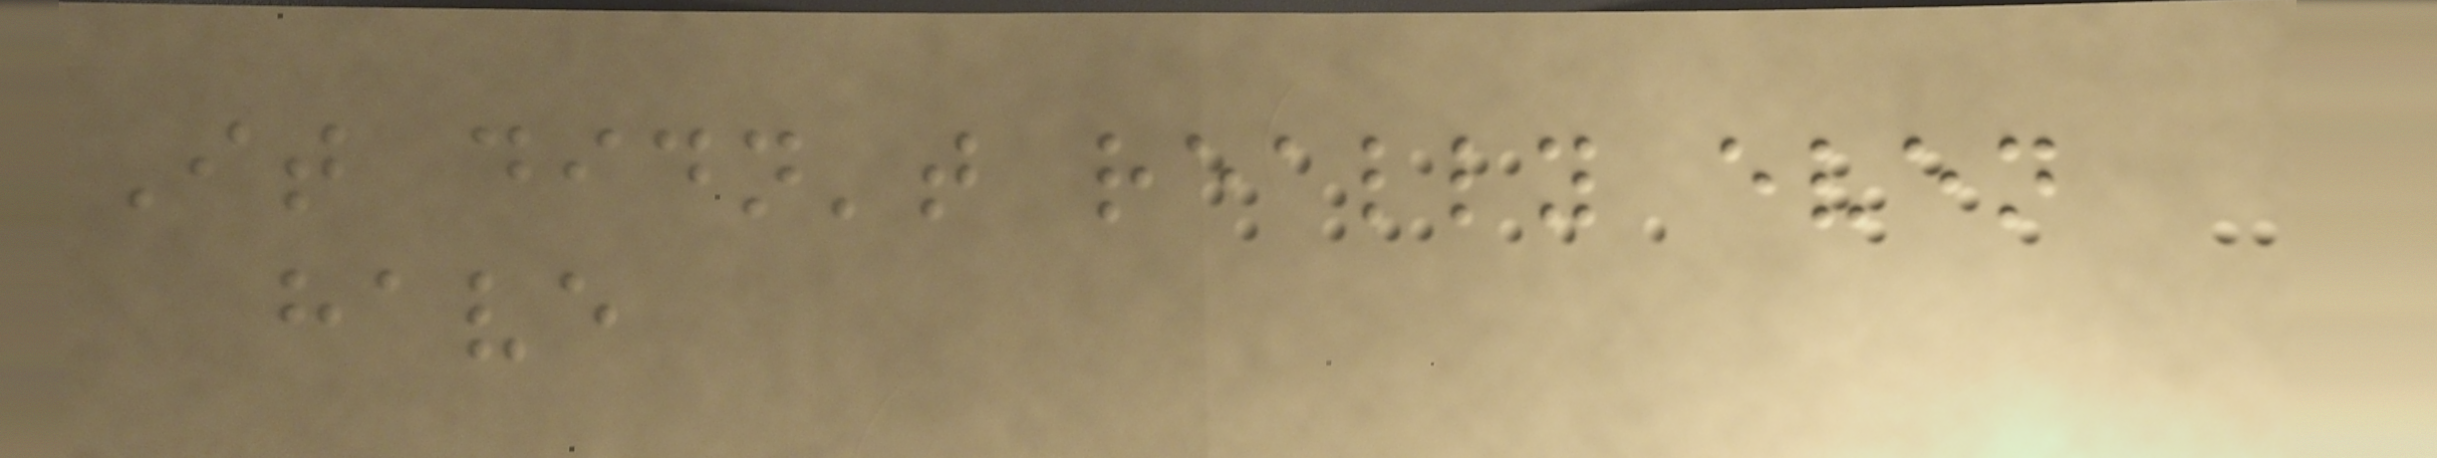It didn't really even
have
